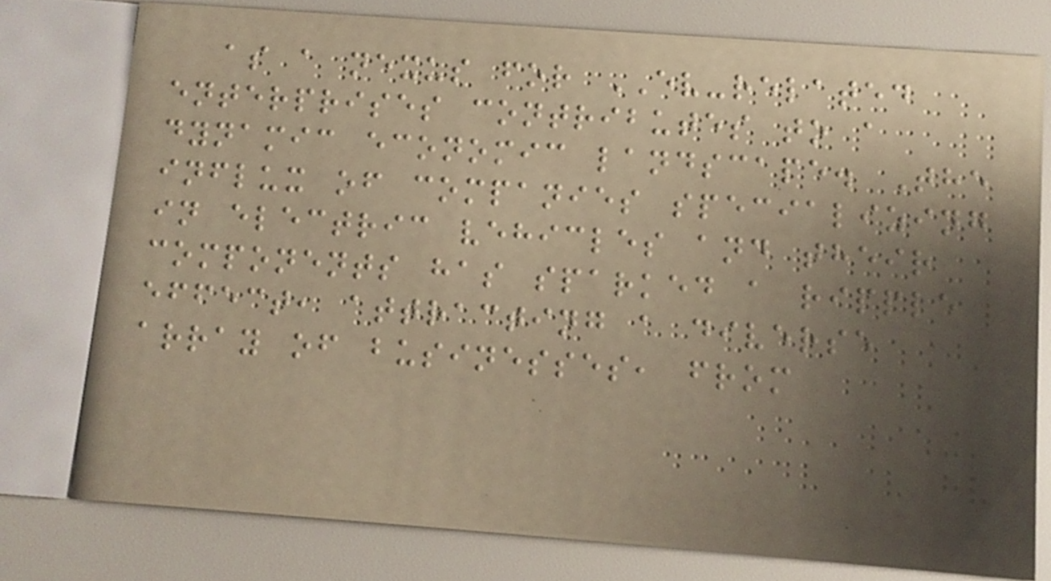as a nexus for EV-related
enterprises contributes to a
dynamic economic landscape. The
influx of companies specializing
in electric vehicles and their
components has sparked a ripple
effect, attracting a diverse
array of businesses, from
